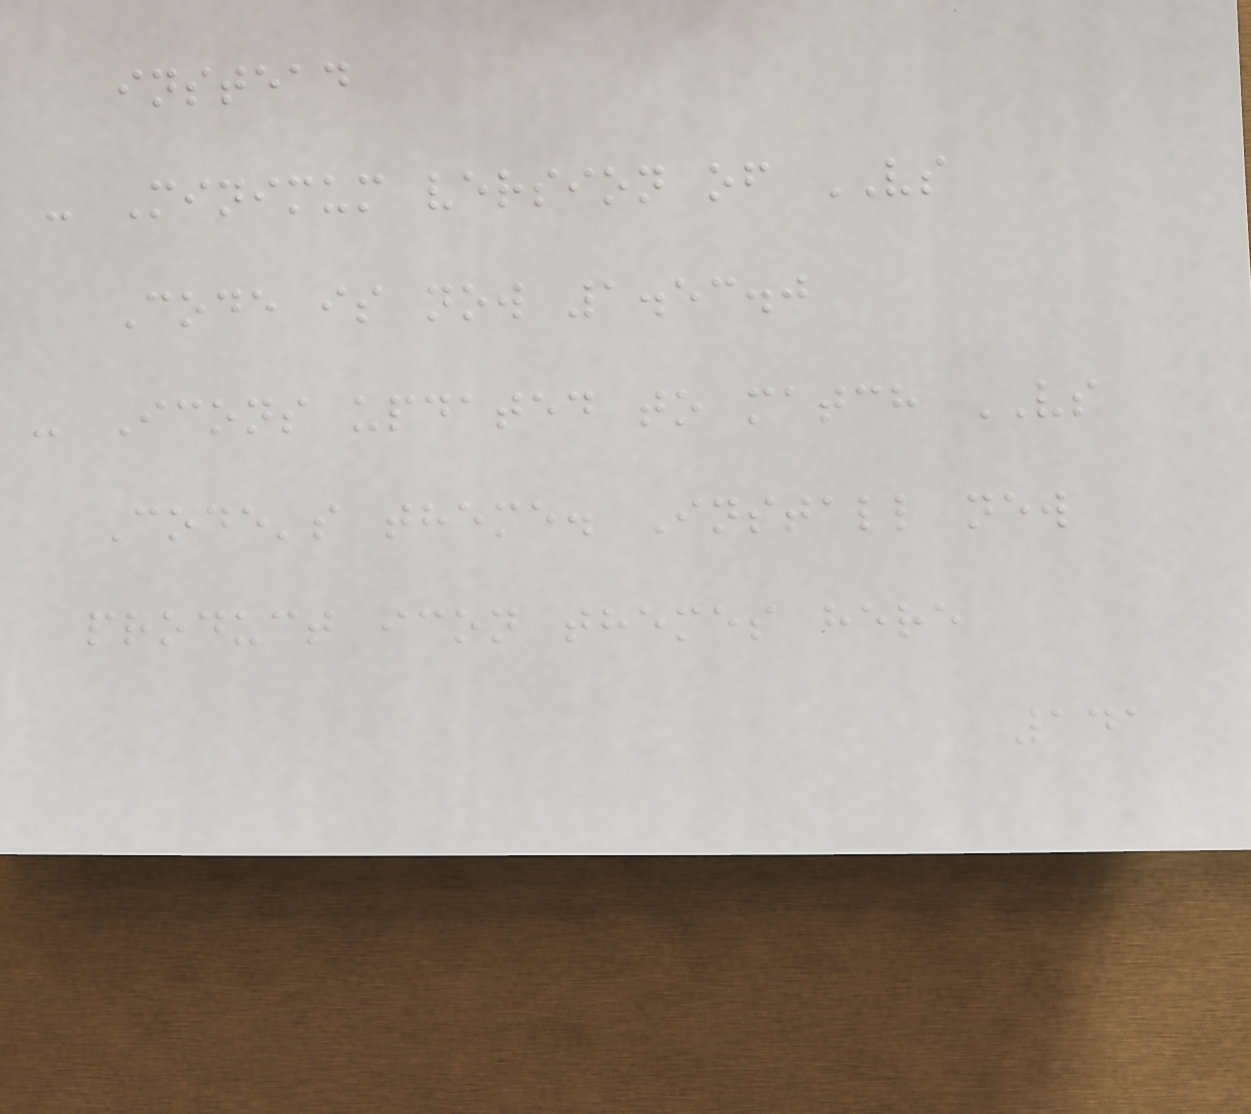instead
- Minimum version of VS
Code is now 1.53.0
- Icons updated to match VS
Code's theme. Install new
product icon themes here
141
